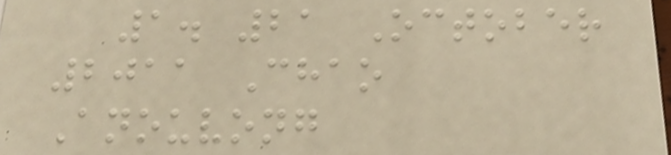1. 21 October
2011 Chao
Anouvong
